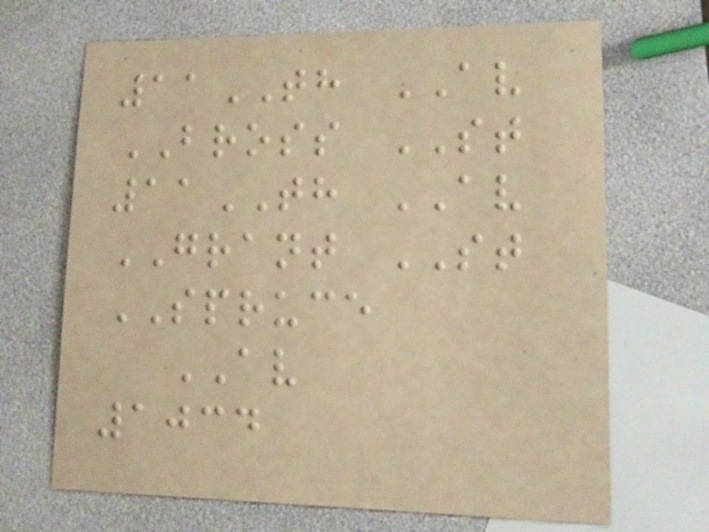11TH AV
BROSS ST
11TH AV
GRANT ST
SPRUCE
AV
1034
